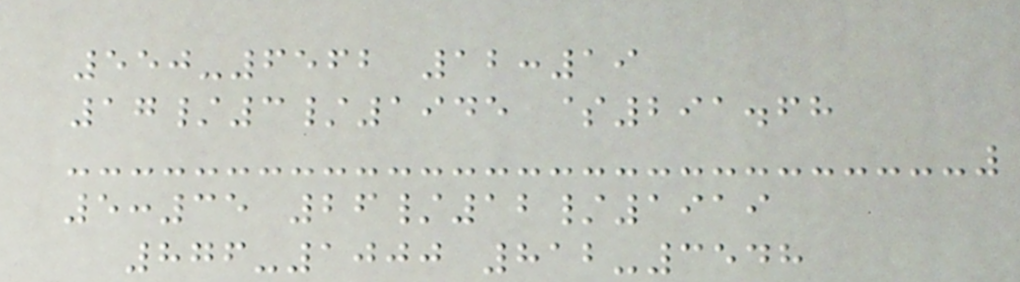550-6562 12:19
17/3/1945 $291.68
5:35 26/12/1919
876-1000 812-3548
